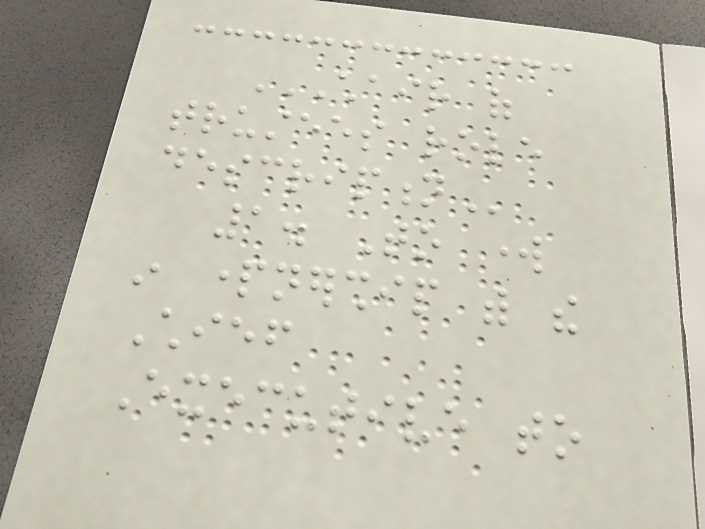CHAIR OF
TRUSTEES ROLE
DESCRIPTION
1. To work
in partnership with the
Chief
Executive to
